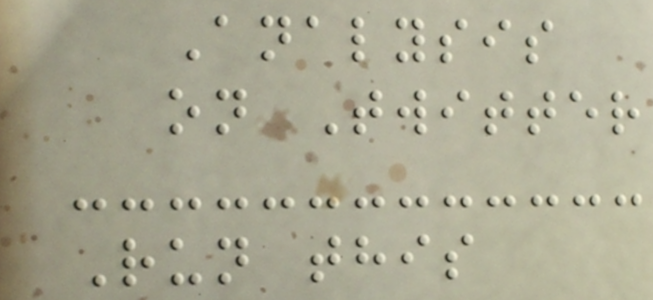Analysis
on Twitter
Run this
